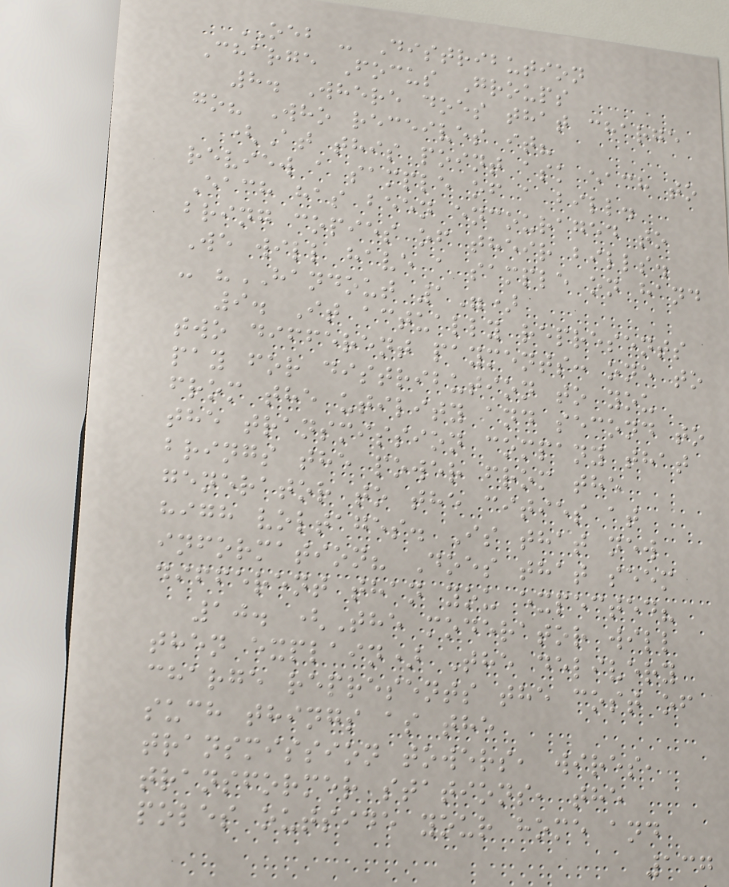OEB - Distribution
Charge Focus Groups
8. Where does that charge
go? Who receives it?
(At this point ask each to
review a sample of a bill.
Each has been encouraged to
bring copies of their bills.
We will have a sample on hand
- "HANDOUT 1")
9. It actually represents
two different payments: one to
pay for distribution to you
from the utility and second to
the transmission company that
brings the power from the
generator to the cities at
high voltages. Is that new
information? Does that seem
different than you expected?
10. (The moderator will
then explain) The delivery
charge represents the cost of
such things as the
transmission towers, wires,
transformer stations, the
poles outside your home and
137
